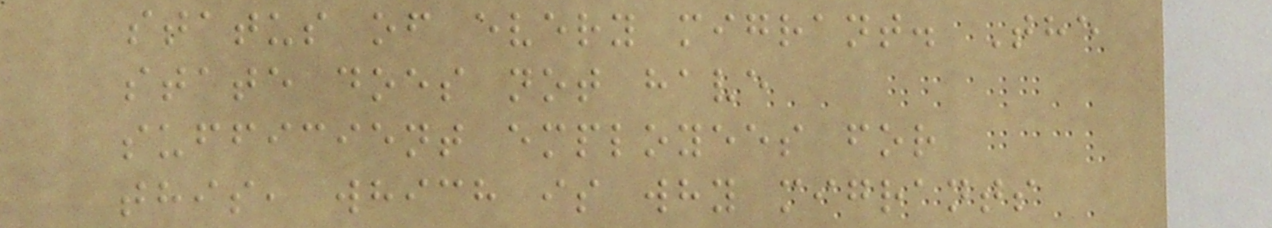status of every migrant. The
state does not have
sufficient employees for
this, which is why migrants
